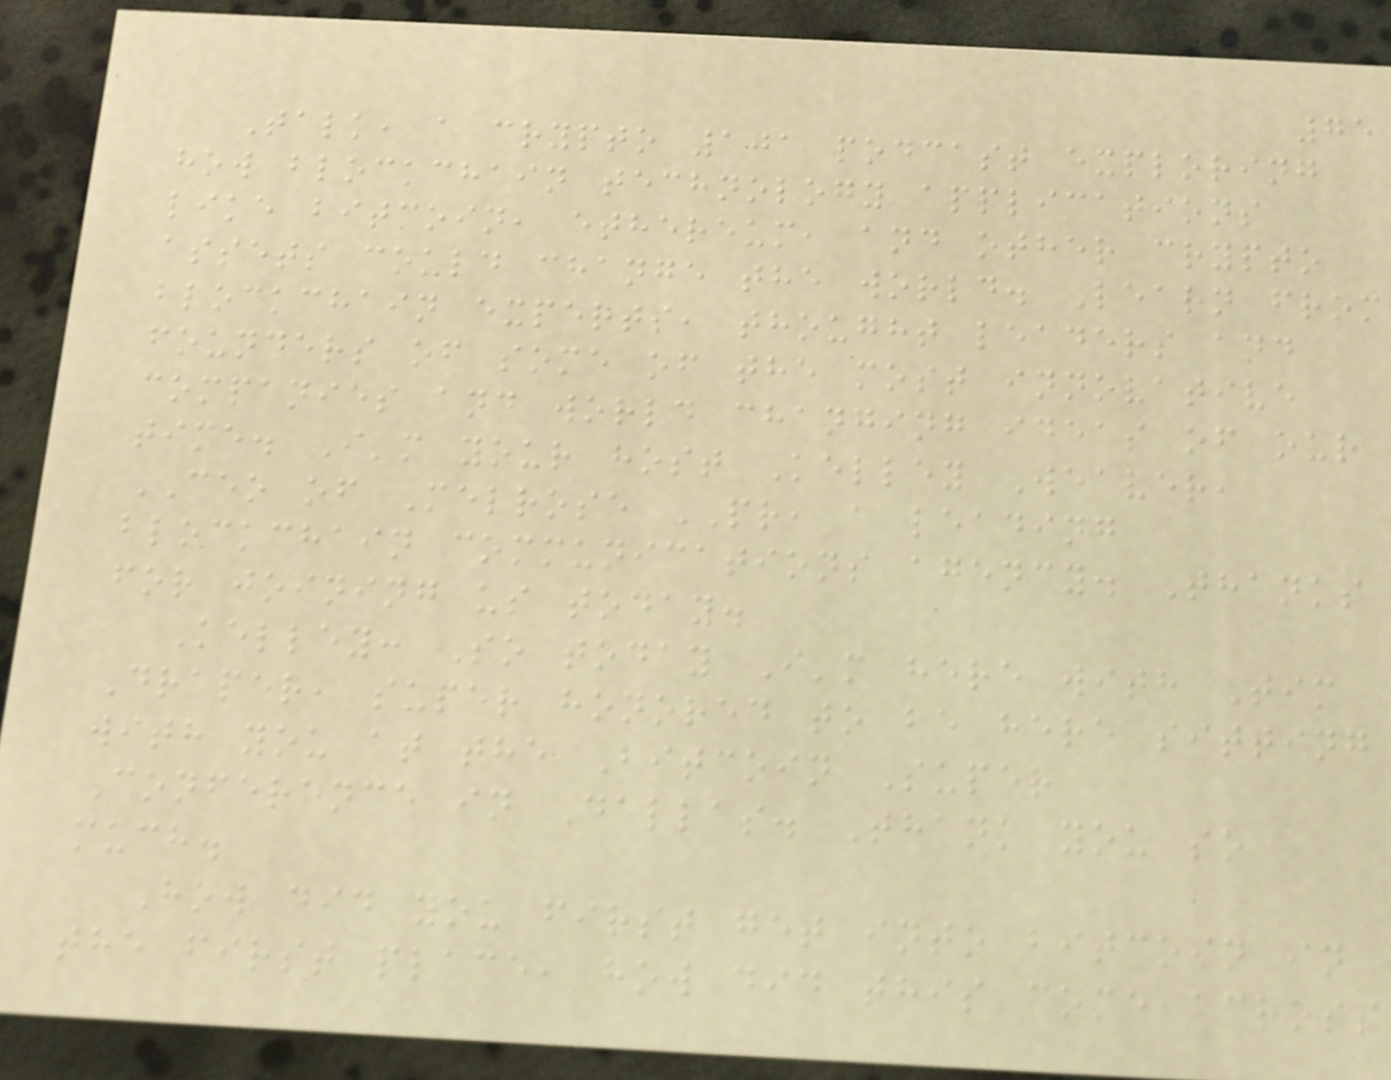75
Talk, a crypto 101 podcast exploring
how blockchain technology applications
like bitcoin, ethereum, and other crypto
assets could change the world. Learn from
blockchain experts, thought leaders and
founders of some of the most innovative
companies and world changing ideas of our
time. I'm your host Kelley Weaver,
CEO of Melrose PR, a leading
blockchain communications agency. Thanks
for joining us today.
Kelley: So today I'm here with Tim
Draper, super honored to be here sitting
with you at the Bitcoin Super
Conference in Dallas. Thank you so
much.
How did you first get into bitcoin in
the first place, how did this come across
